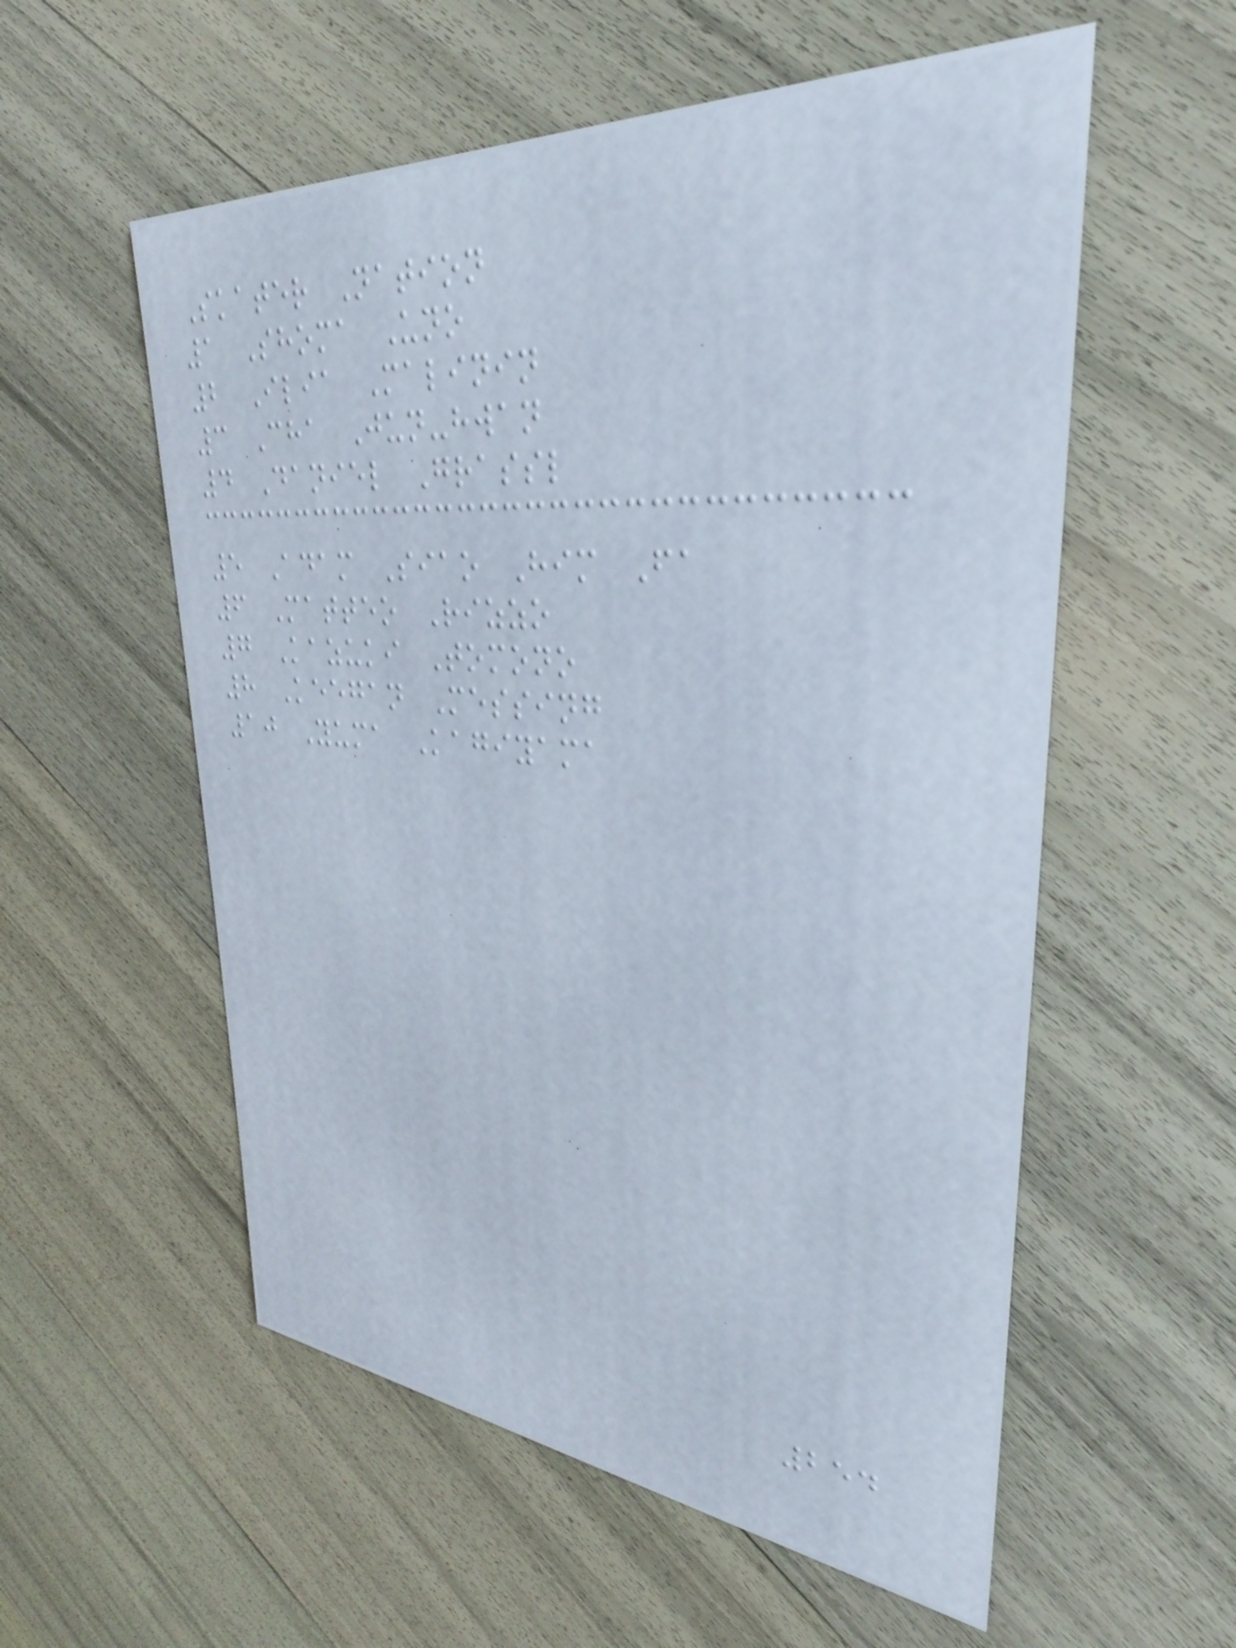Skater Nation
1 Shoma Uno
2 Ilia Malinin
3 Cha Jun-hwan
4 Daniel Grassl
5 Adam Siao Him Fa
6 Matteo Rizzo
7 Kazuki Tomono
8 Keegan Messing
10 Yuma Kagiyama
254
